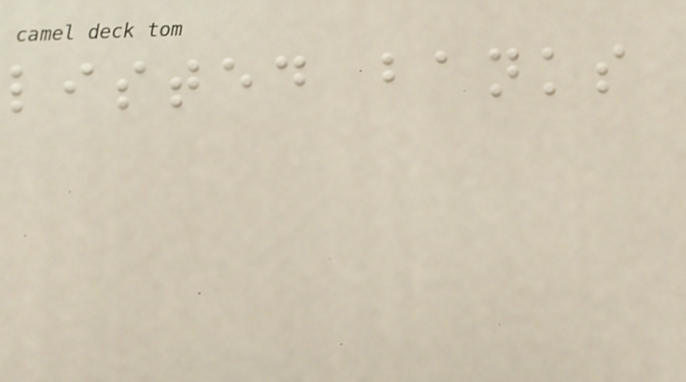listed banks
